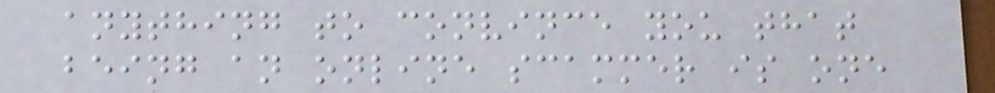anything to convince you that
being an online scammer is one
